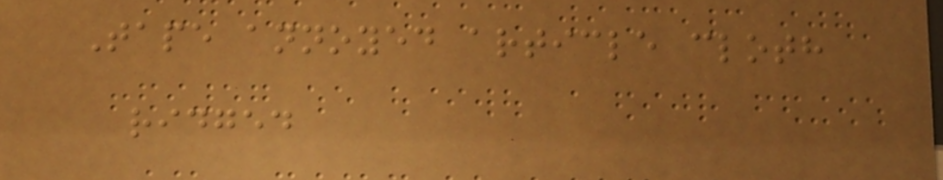Tape annoyed article cloth
ridged
